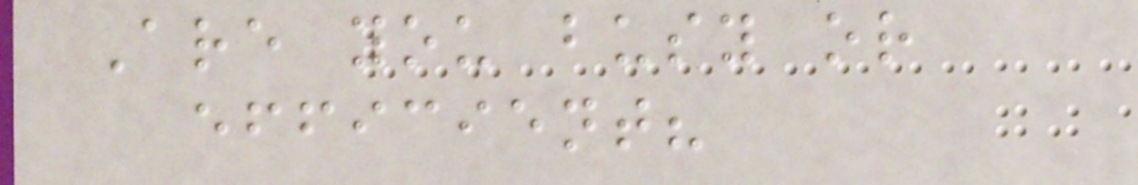Are you busy or
efficient?
